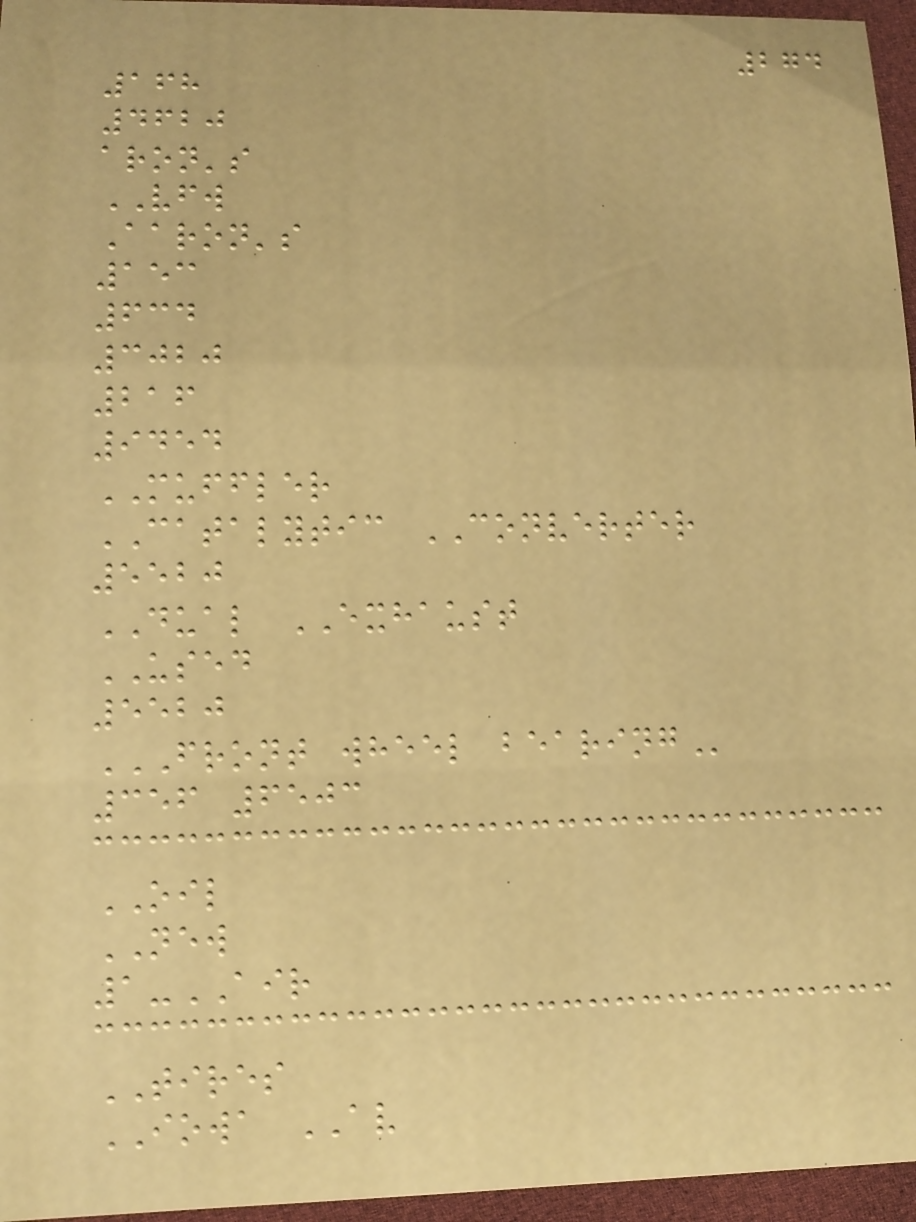274
168
4620
aron's
VFW
Aaron's
153
634
3020
216
9454
MUFFLER
CATALYTIC CONVERTER
5520
DUAL EXHAUST
USED
5520
FRONT WHEEL BEARING
356 6503
OIL
NEW
1-AIR
TIRES
IOWA AV
